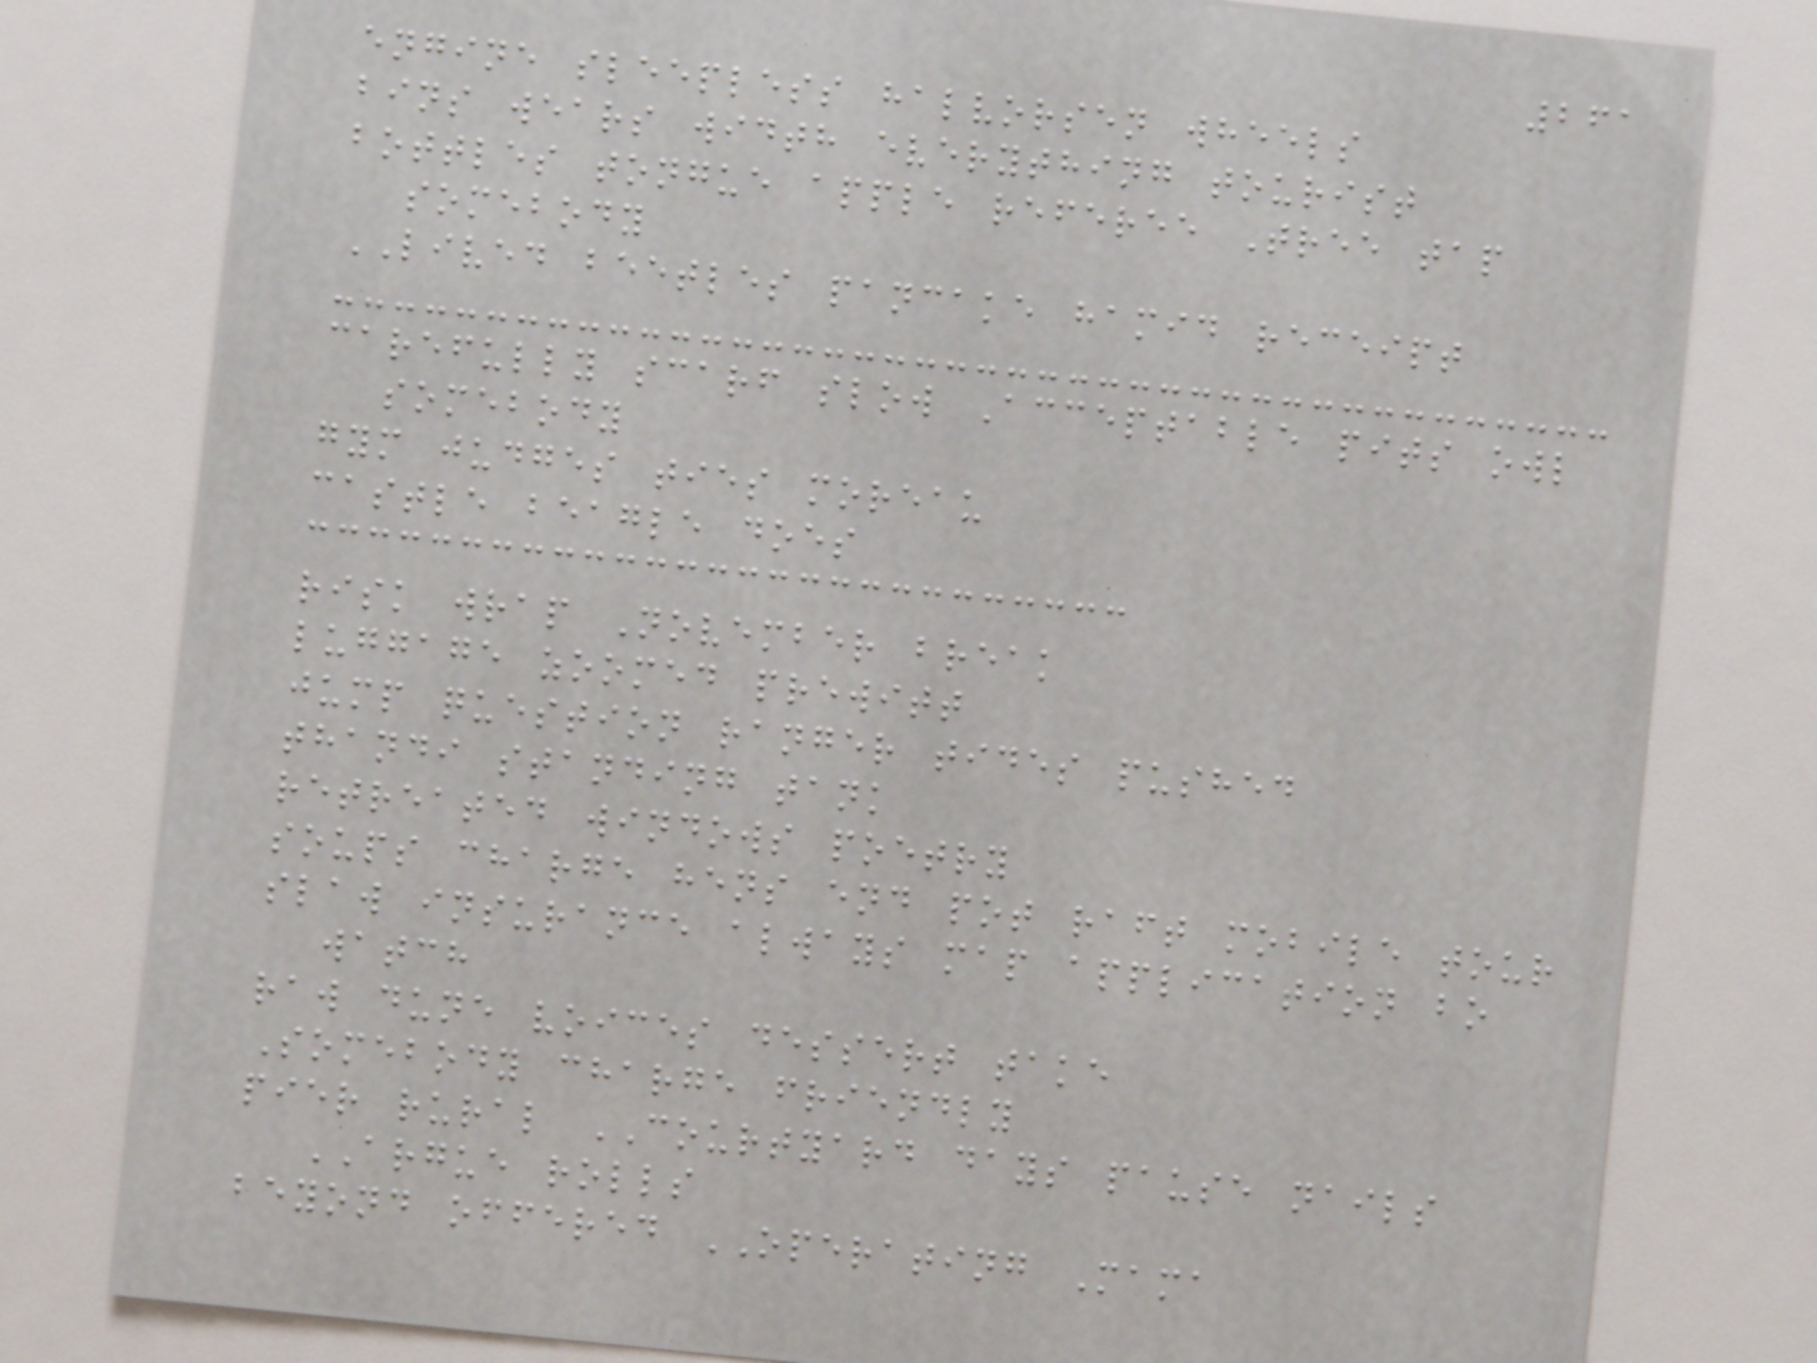261
engine sleepless halvorsen wheels
bins wears width everything tourist
bottles tongue apple referee Tree tap
somebody
LIVED beetles pancake hamid receipt
carefully scarf slow Acceptable pits owl
somebody
gym judges ties moreau
castle beagle does
risk wrap November break
luggage zoomed prewitt
jump question ranger tides pushed
thandi standing tank
retreated windows poetry
soups charge hens end pot raft mobile tour
slaw insurance always map application bo
watch
raw dune voices dessert take
Somebody charge friendly
pier rural COURTYARD days pause nails
ARGUE rolls
beyond offered OPERATING Mama
